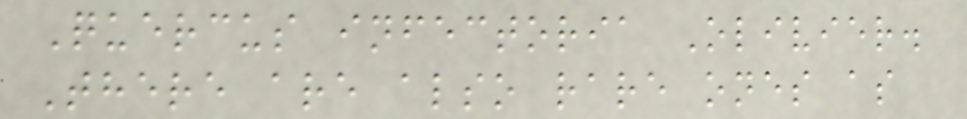Quercus infectoria Olivier.
There are also rare ones as
